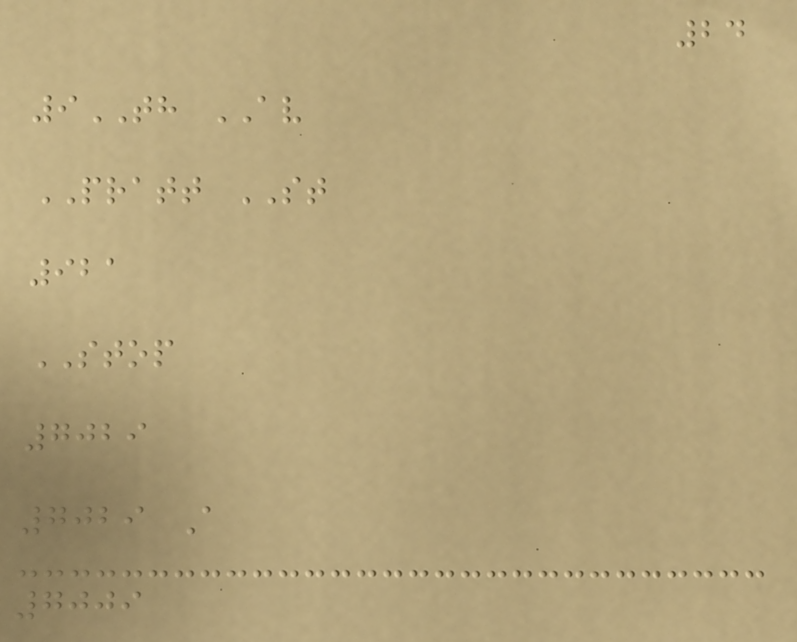24
9TH AV
PRATT ST
921
STOP
7029
7029 A
7009
